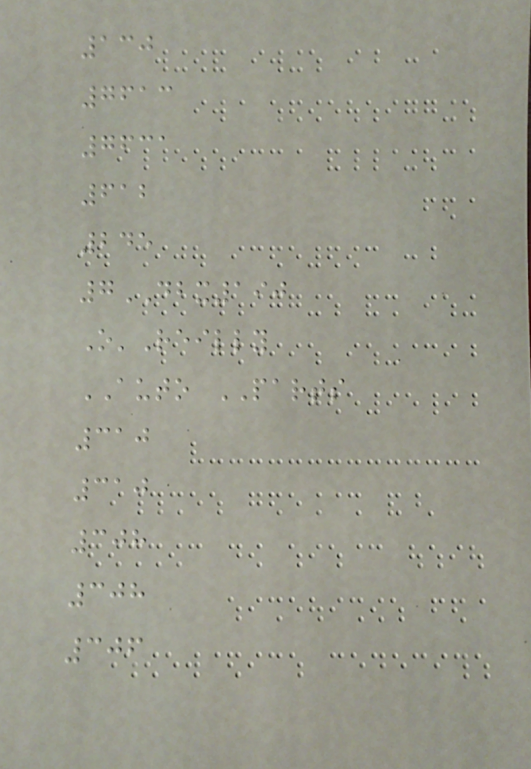130
7613
7631
612
245
7DBX190
O'Reilly
AUTO PARTS
310
310
308
308
306
